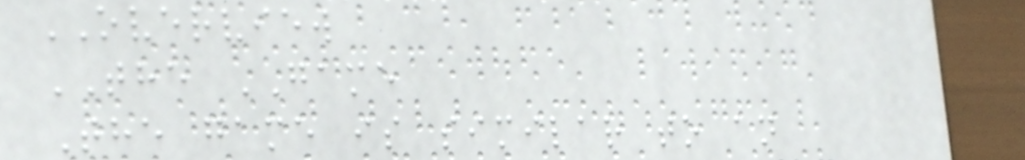OVERVIEW
THE GAME
The game is similar to an
